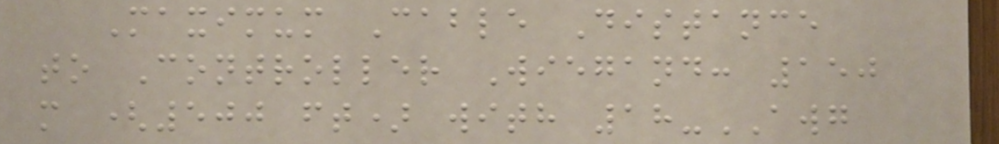Maximum Cable Distance
to Controller Wiegand: 150
m (500 ft) with 18-AWG
